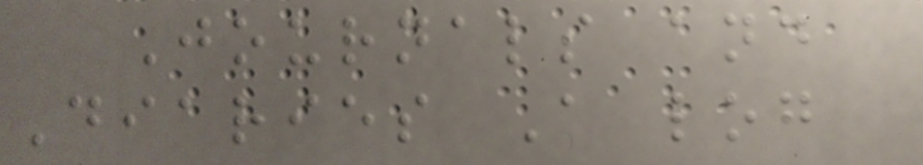Journals and
Diaries A log
